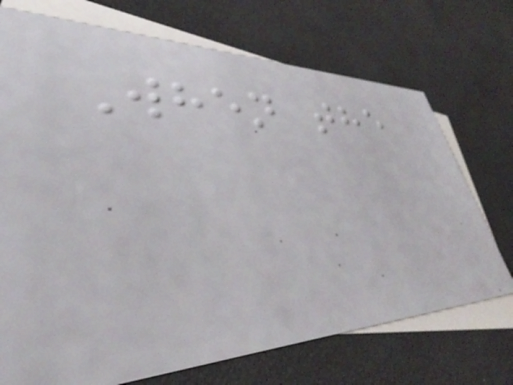When the
